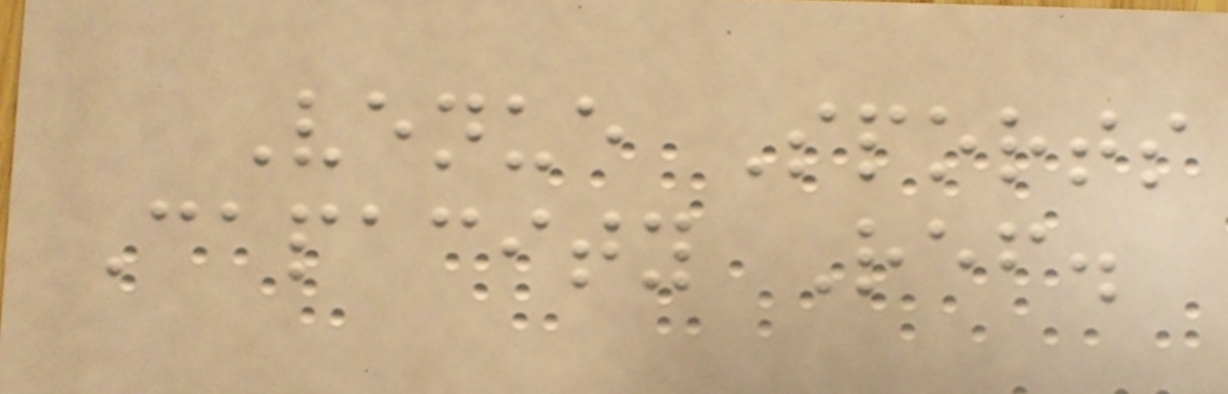Venue Sports
Capacity Ref.
